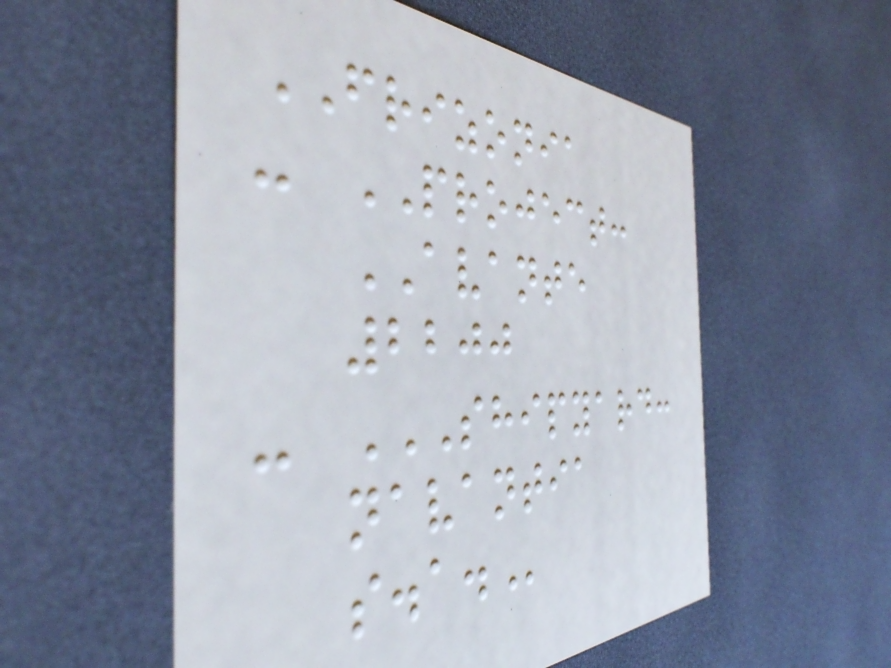FRIZONIA
- PROJECT:
AVANTE
2200
- SHIPYARD:
NAVANTIA
S.A.
